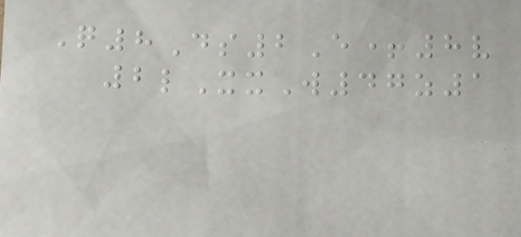Q8Ds2E+8v
2lXxW47z1
